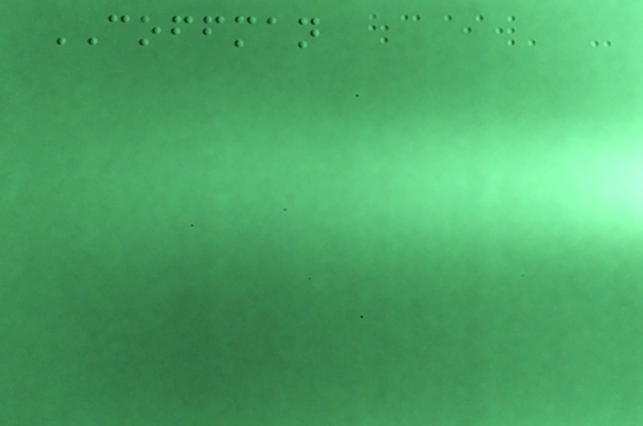COFFMAN
